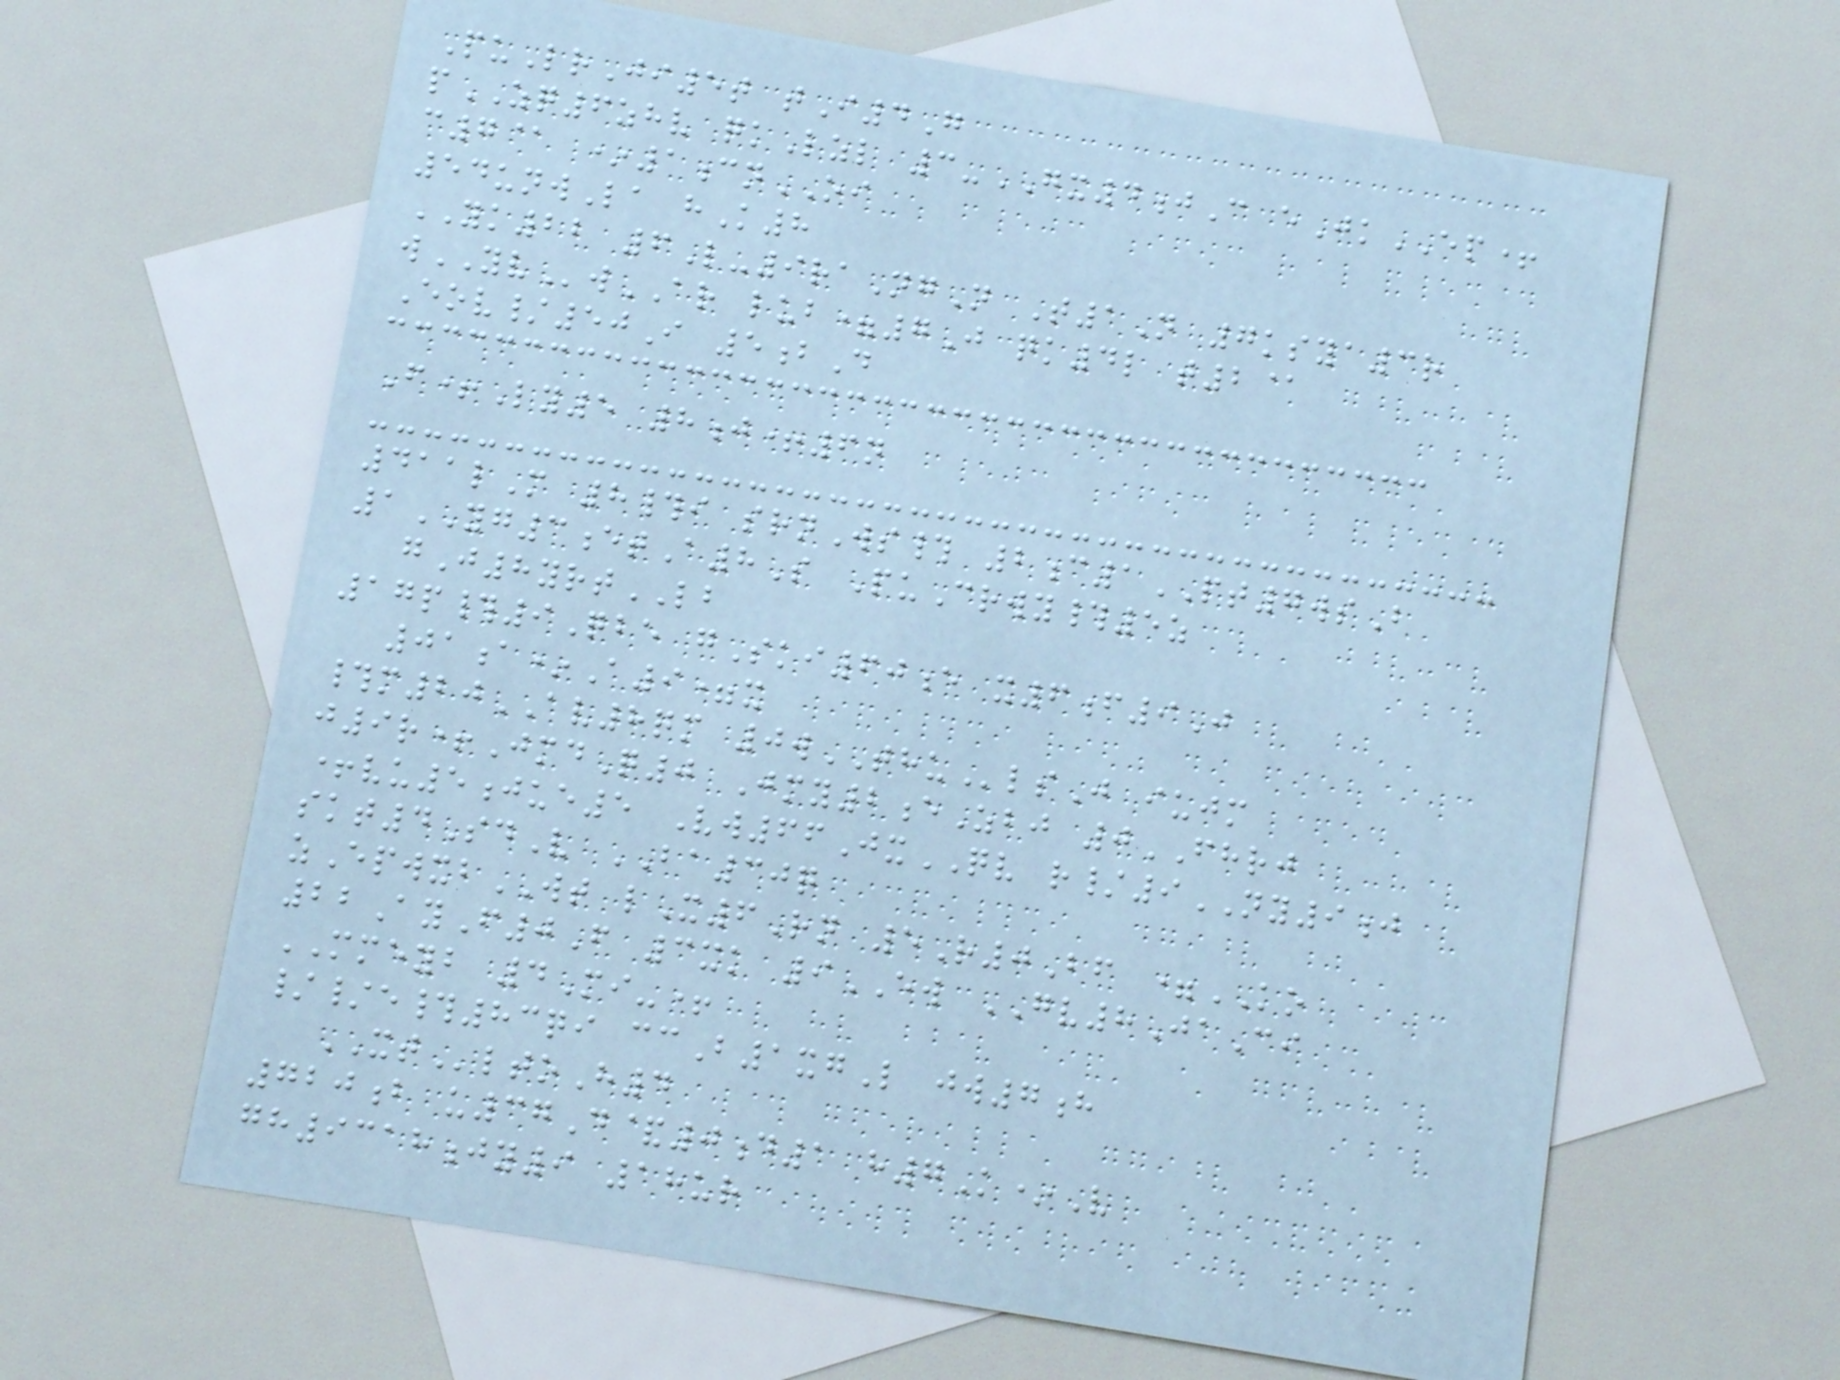PuLrJi5t tI4G
pZQ6zhv qkLzl 3-GX4jC eJkEP+
c7@ *1cnOI
54unwLa hK8
YK22 6L-9raNgN T1N 7ksya3r
wYVwAR lub=7J qk4l t2@
Eov/50I 5bD
F+Ly5 8j+6n
411lM 8#i srnWs# 2c1PT7wsB
1YG3etA8S PuCrwy#5z
gJ8yrtLB
17p#9Qbe gSki60e x6f9J
01a*A9=x
#m20AV8qm 0wTHUlsJ iujm
j9r+JmdQ0 Jmy2eZbj 0FHRJ
+vu5jue5 Vw66JxQV r/9NY9j
skt4SdV BA30q
zEpwxbWT lX6Rn 5R0Bf =KO
22AyF0F 3xk 9EW GV8JaCi
MMEYB 4Mi-+
//e#83qi ccB1xgL jw7h
XTltoH4
720b u37D&0d1 h7K*V
gh9318jy9 18ur
